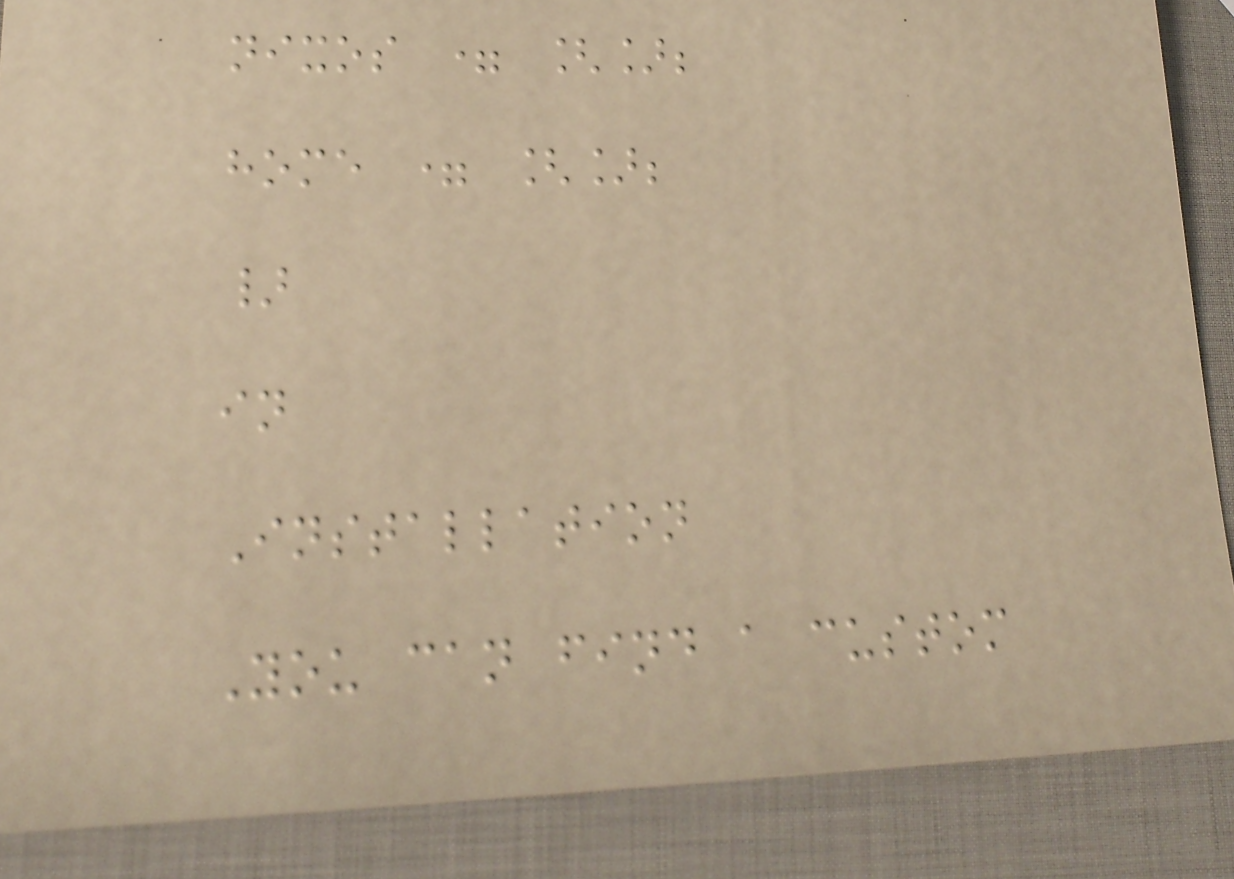nixos = [];
home = [];
}
in
Installation
You can find a custom
